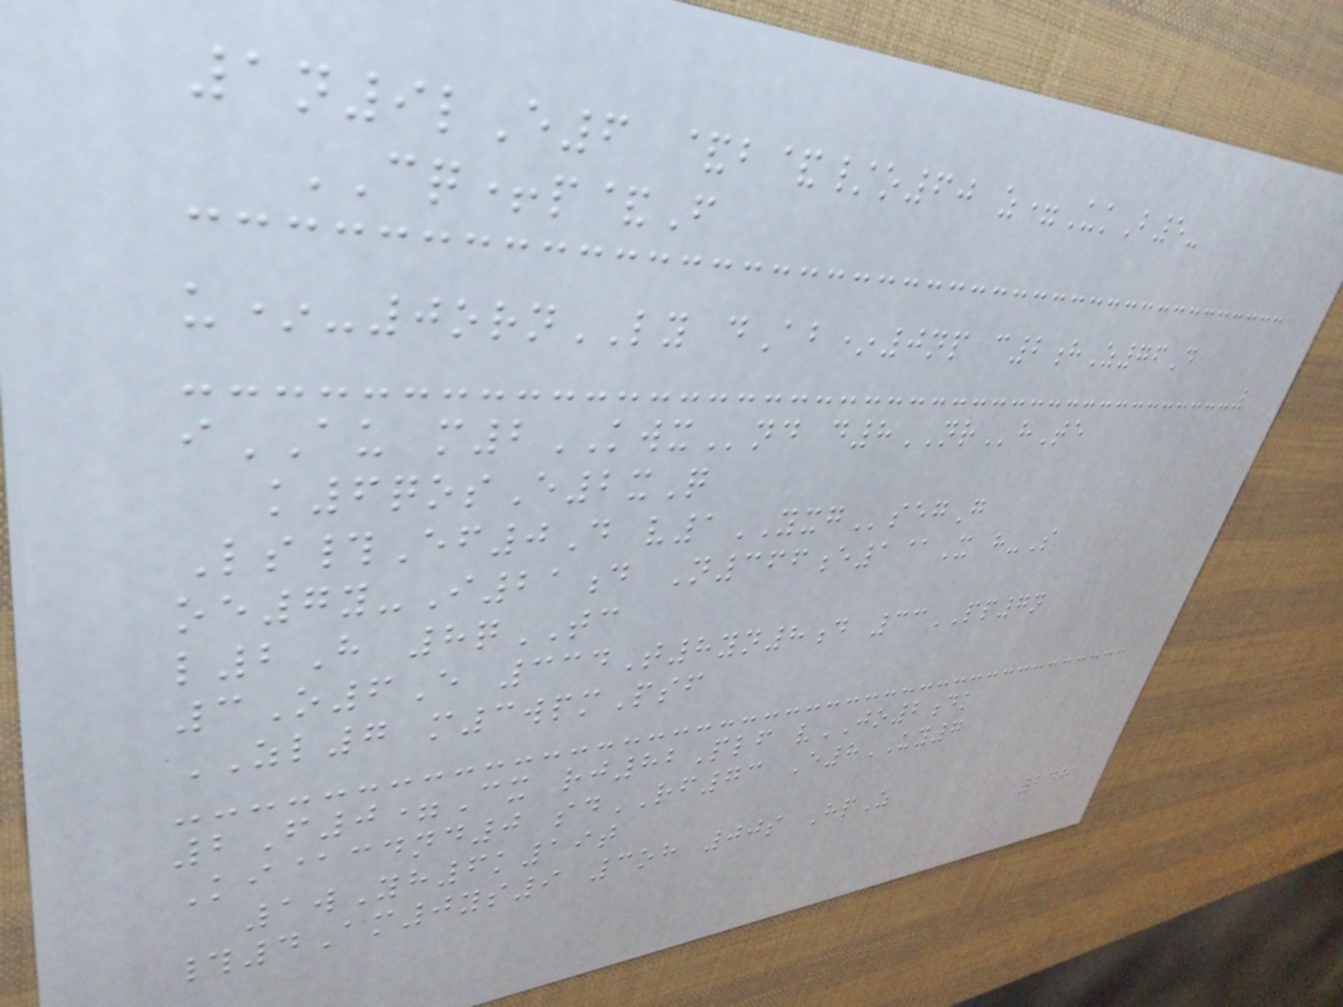1n9lE6 &b&/o60 z=UkB5-
CQ+p&F
u*-0ornLY dAb*0np c2hZ76D
iAU m2KWXnd d8NRhTe
k6qosE2xQ
Ls#Ef0D v1YXGsegG
oe7y-I21d N366e1@X h-S
l2H 8qTC
3O6E 334T8yn8d 33PP7n
ZL7 m3wpmPsf
2F0=Cx rj82Plf vJO2dk
Ki@cdnd0 sdRF73 E8UY7
1wYh6k19t
#4Am0ys9 3oh 00s HpZ
248
